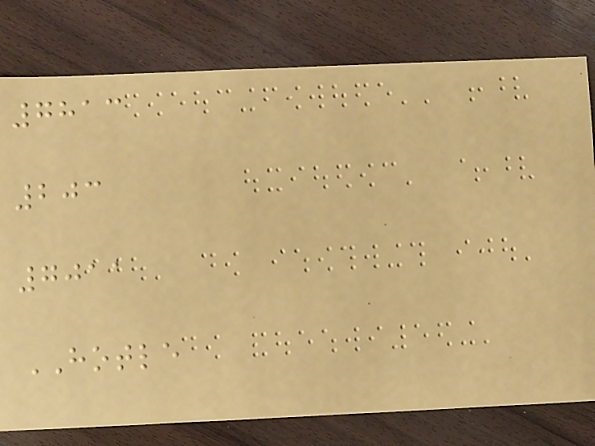7813
203
7011
HOTLE
